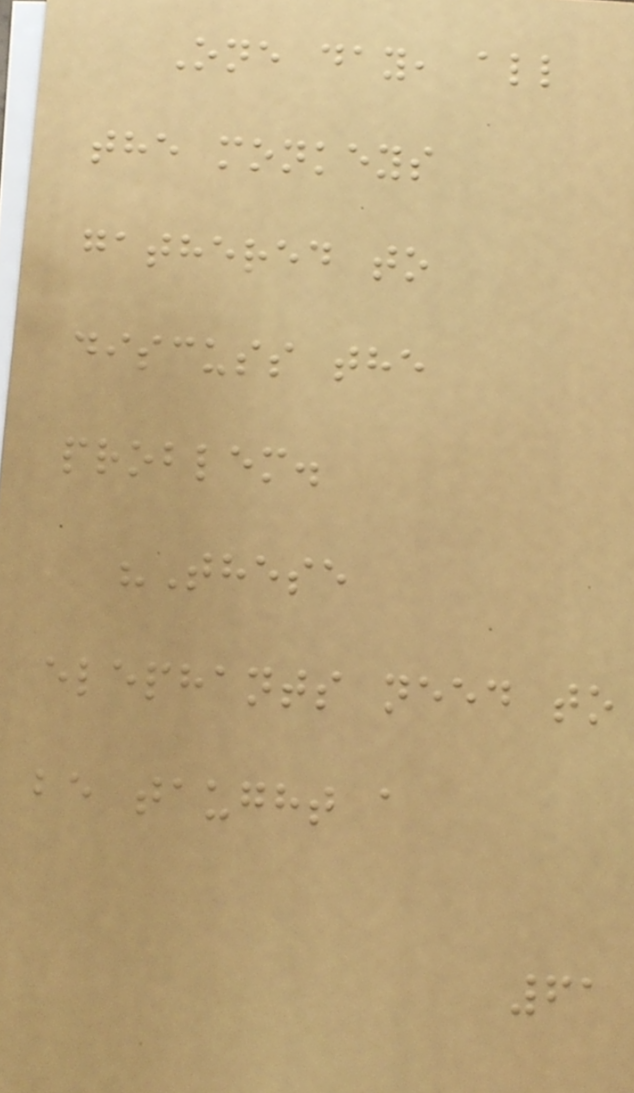One day, all
the monkeys
gathered to
discuss the
problem.
"These
elephants need to
be taught a
61
